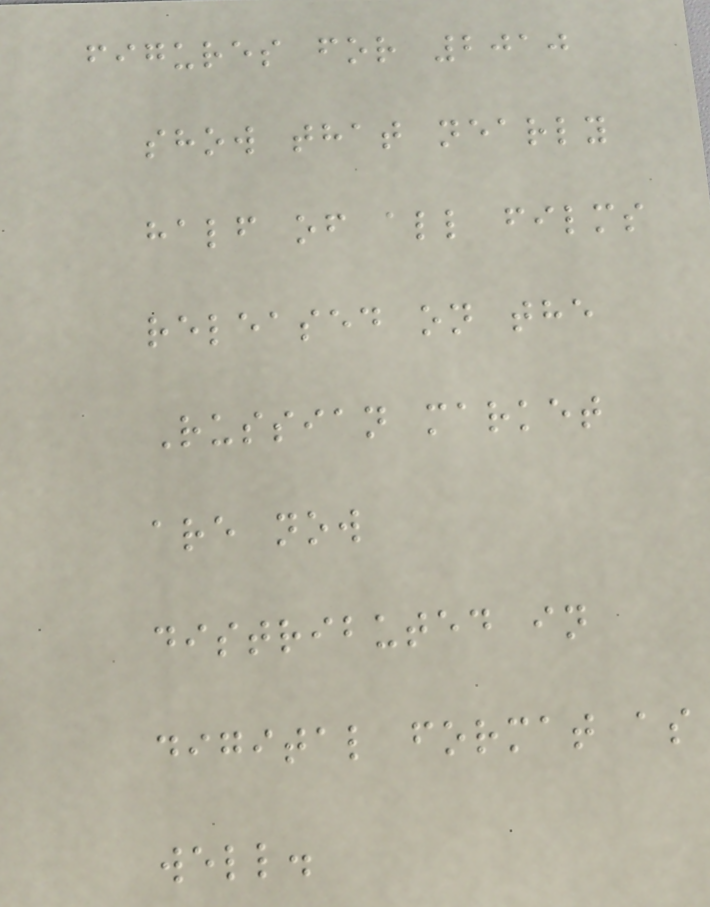figures for 2010
show that nearly
half of all films
released on the
Russian market
are now
distributed in
digital format as
well.
